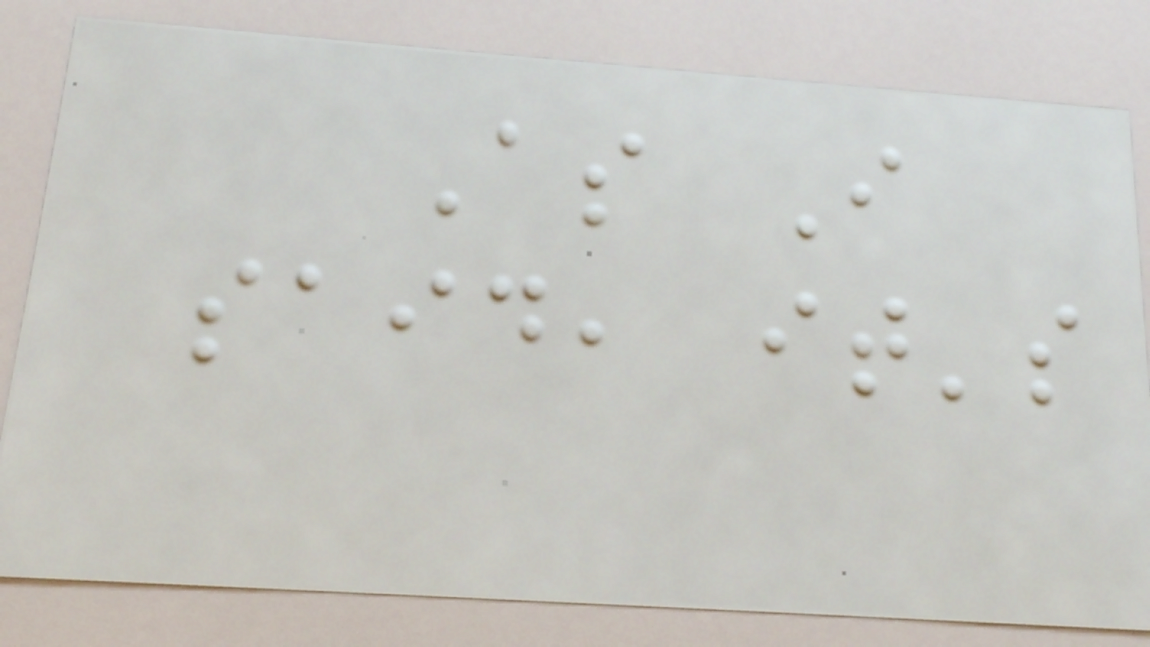As I
said, it's
